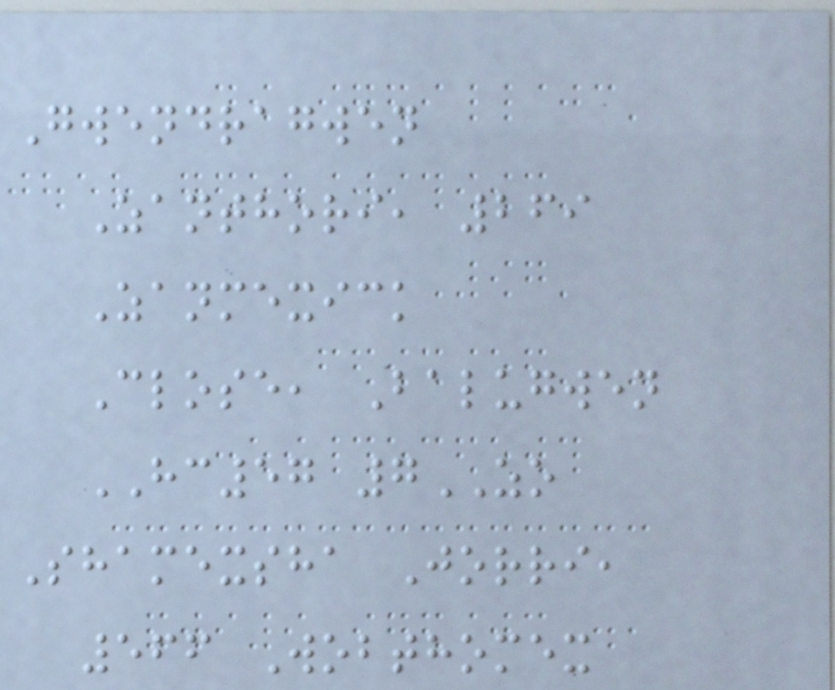Gwendragwen
Zanthori, 269
Zanmexick
Close, Balugwen
HC57 7ZO
Shamexsha Jorri,
566 Wobthomex
